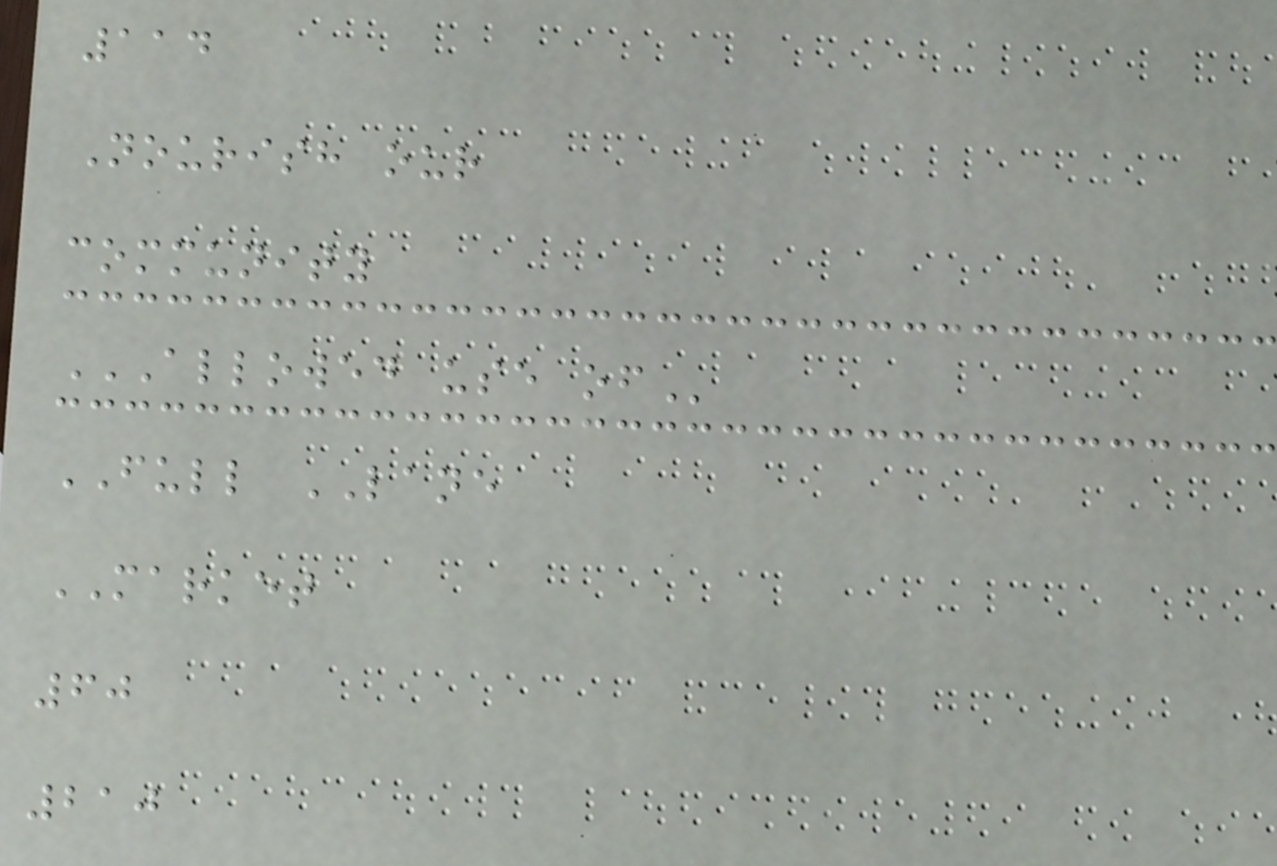114
Nourish our
community
ALLOWED USE OF
FULL LANE
MARKET
60
210
